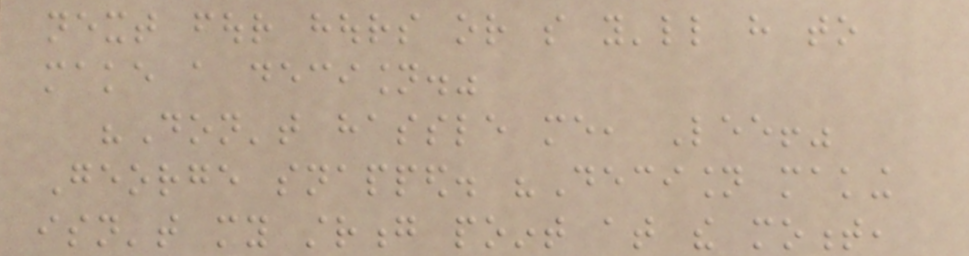next four hours or so you'll have to
make a decision."
"Don't hassle me, Lee!"
George snapped. "Decision making
isn't my strong point at the moment,
